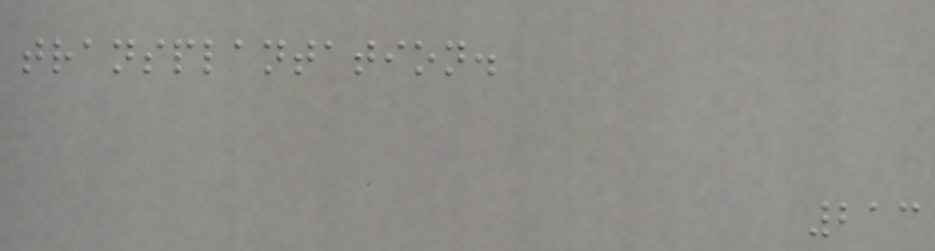transplantation.
213
